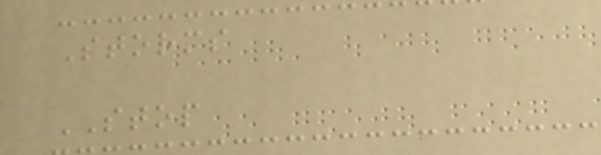Storms
STOP
